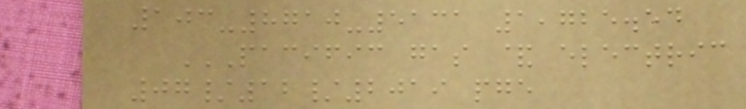103-8710-5131 1,725.54
PACIFIC GAS & ELECTRIC
07/12/2019 PGE
